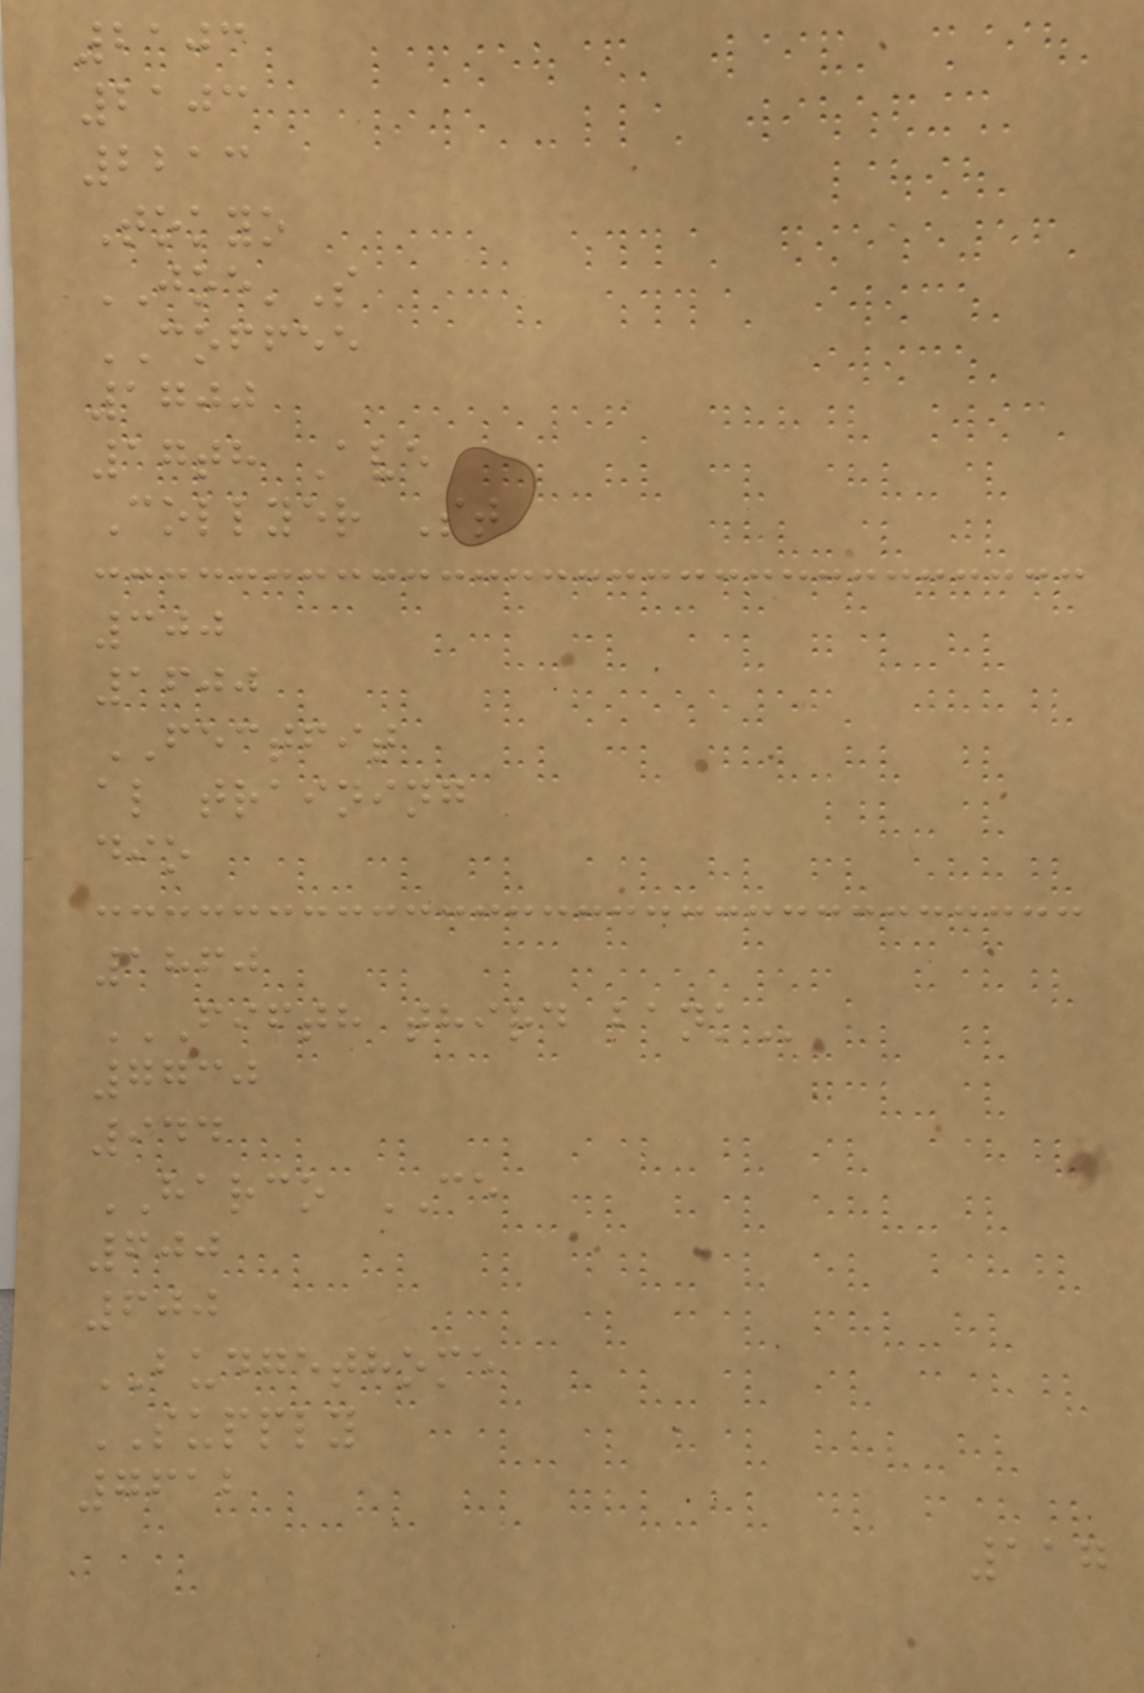2103
2103
2213
Tokyo
JOE'S
COFFEE
1700
17th Ave
Collyer St
300
1600
FECTFIT
al training
dio
1860
FIFTH THIRD BANK
7730
944
HARCO CE
600
600
BUDGETHOME
SUPPLY
7612
117
